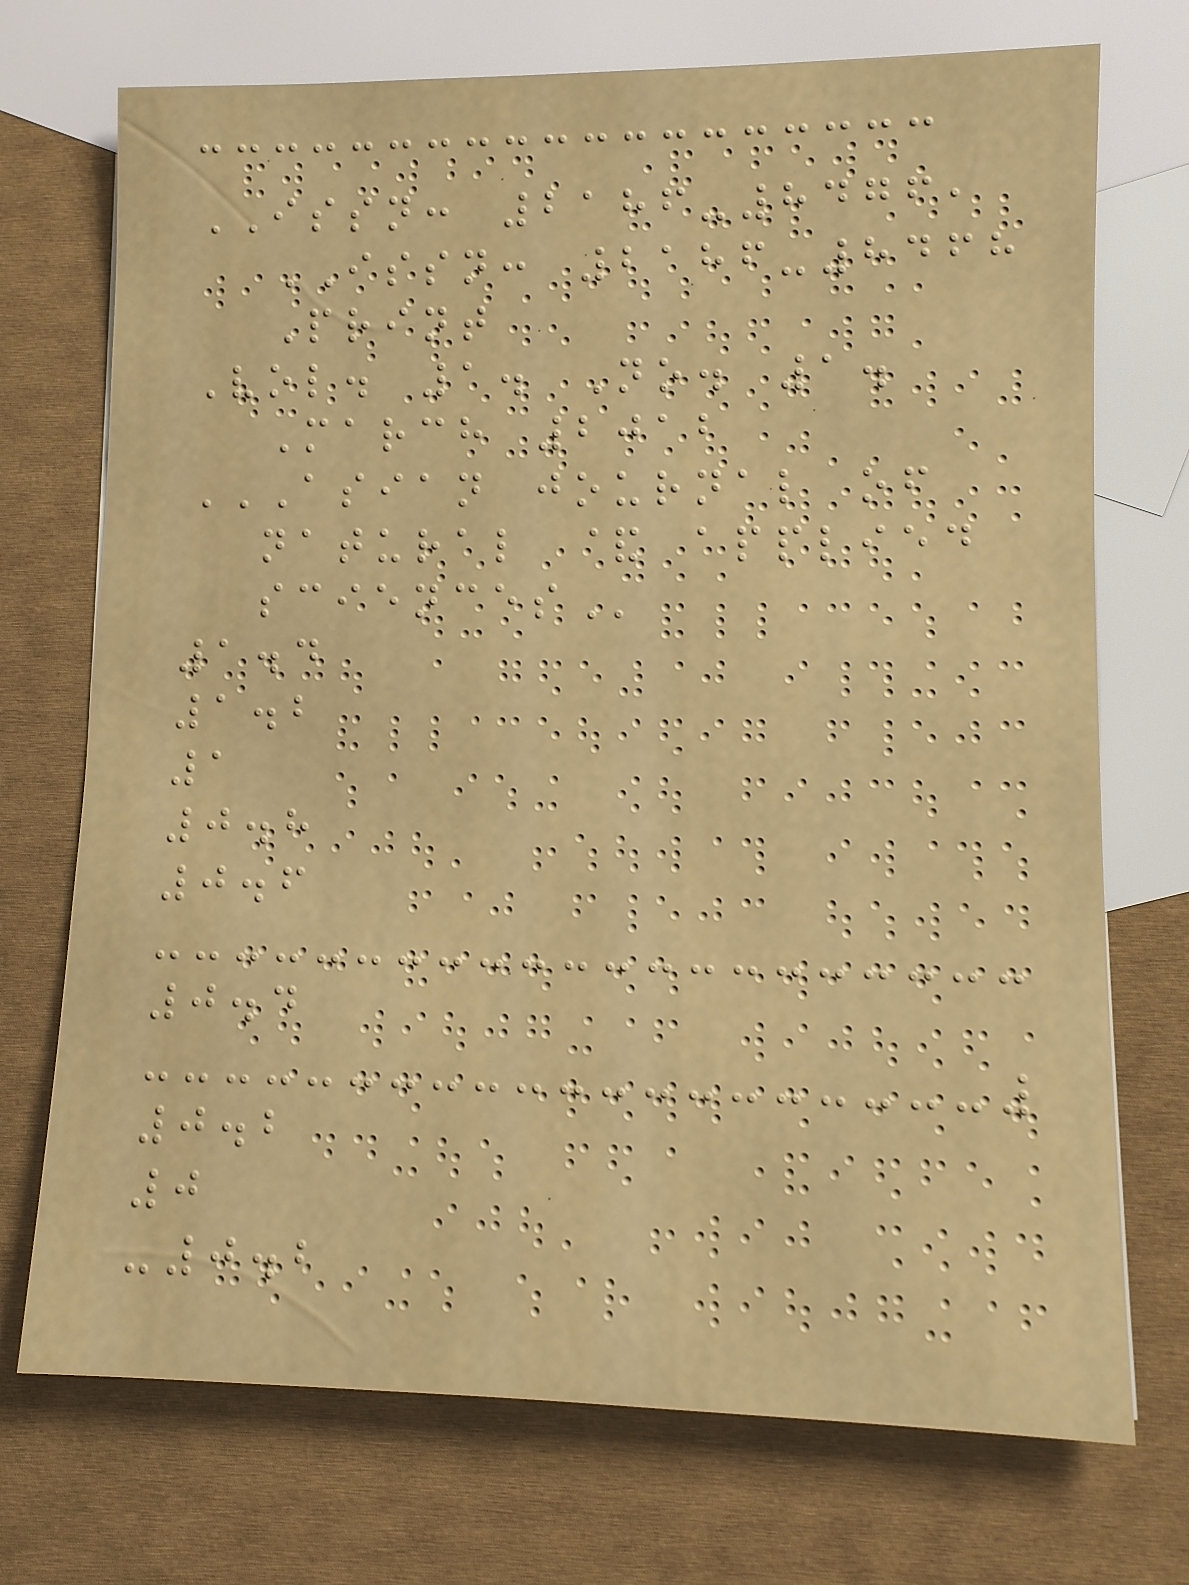ISSN: 2186-8476,
ISSN: 2186-8468
Print
Vol. 1. No. 1.
March 2012
ASIAN JOURNAL OF
NATURAL & APPLIED
SCIENCES
1.4
1.2
1
0.8
0.6
0.4
0.2
0
-0.2
